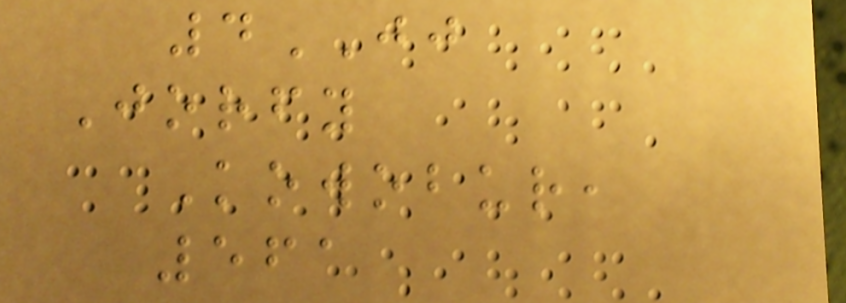4JJ
Jorfy
Kowobur,
561
